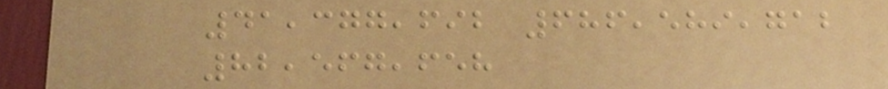41,377,692 686,589,712
82,567,658
